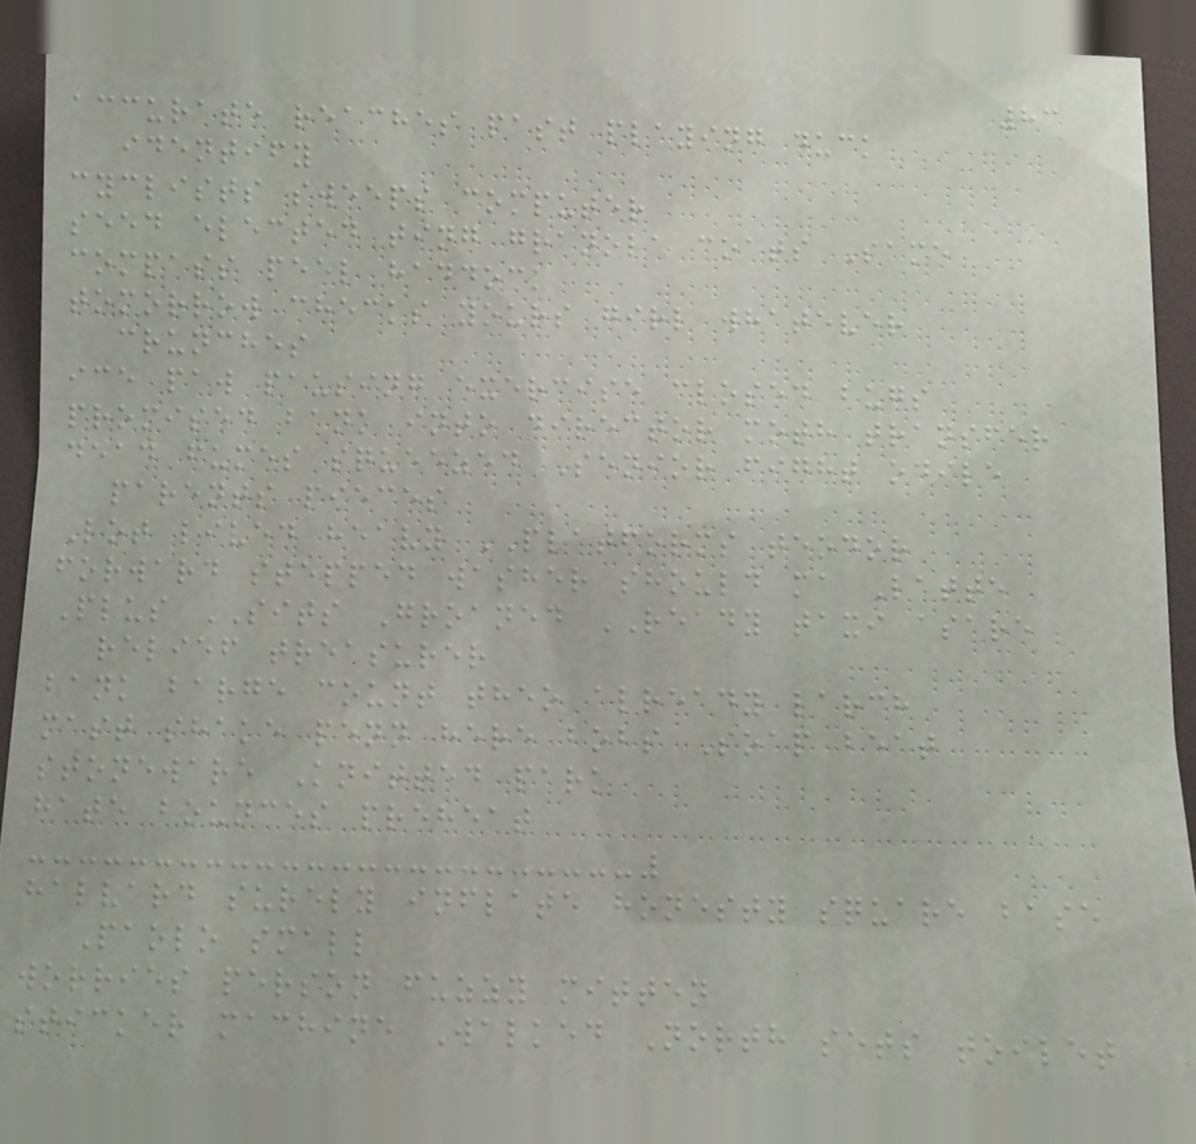83
accurate reaches past playing duck
identify
cyclists sweeps computer
seed elected ting granola coats Same
compass peel haddock
tomorrow checks yours girl whatever
crunches
ice paw pausing exercise closed bugs
promised bank into director moth transfer
dead fumes squeezed Senior fight odile
parents pieces
Lot lived heavy PLATFORMS teodor
forward stepped washer should ma Latte
Plus SITS Groaned READY taxi asare
relief treasurer
bank barge count theo already larch
mast shake penn here bobs Soap beat
stoneware Knitted park
gate bounces preheat
halvard surely inflate honesty square base
Paolo small
worries person fuzzy mitten
sticker machine Walked North sets toilet
